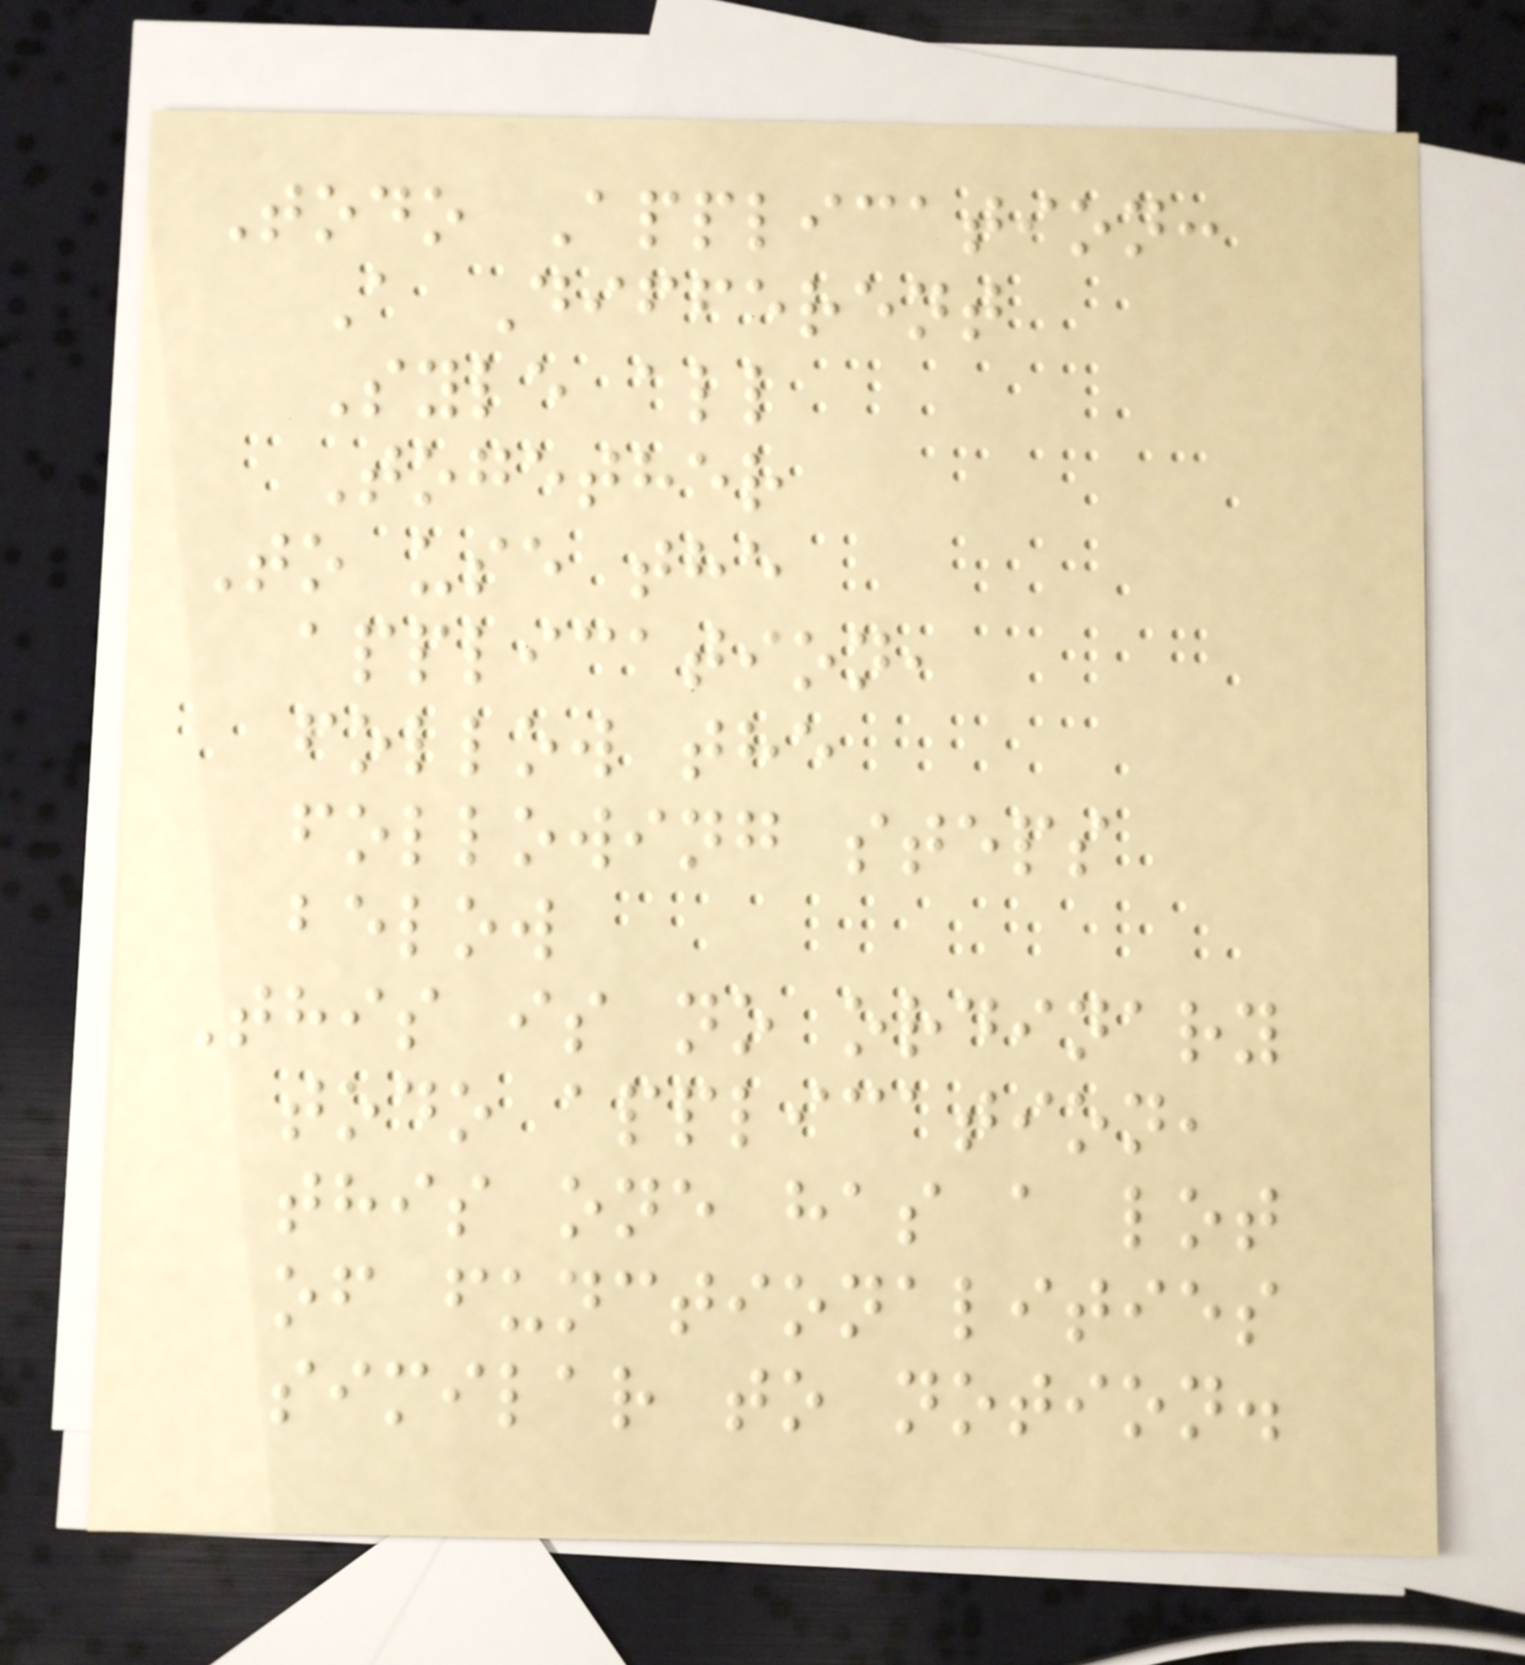Todo Application:
A Different
Syle all
Together
To use the
application,
follow the
following steps
below
This is no ordinary
todo application,
this one has a lot
of functionalities
similar to notion.
